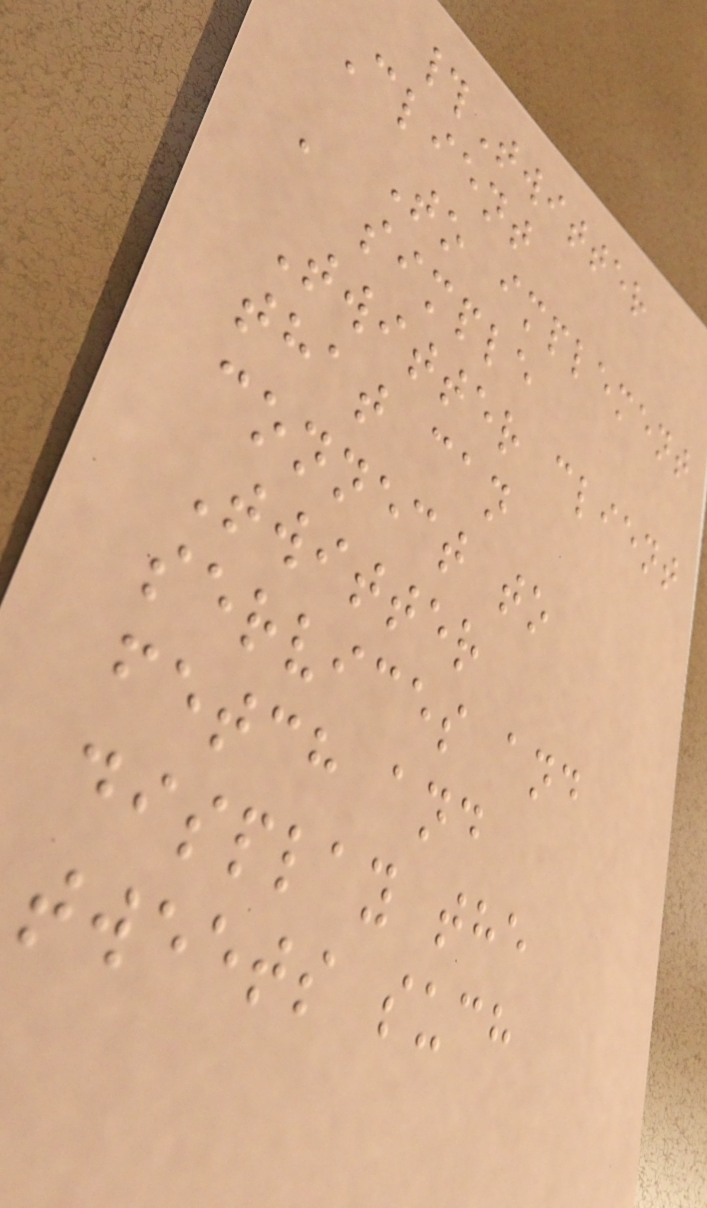#Twitter
Client
To implement
a simple
Twitter client
that can
connect to
Twitter
services and
fetch and
display the
tweets such
